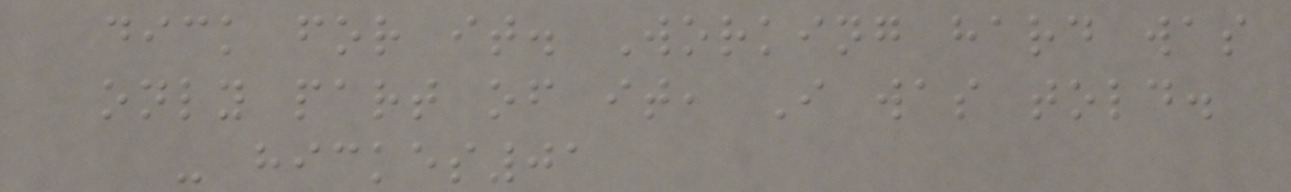dick for it. Working hard was
only part of it, I was told.
- hickes01
